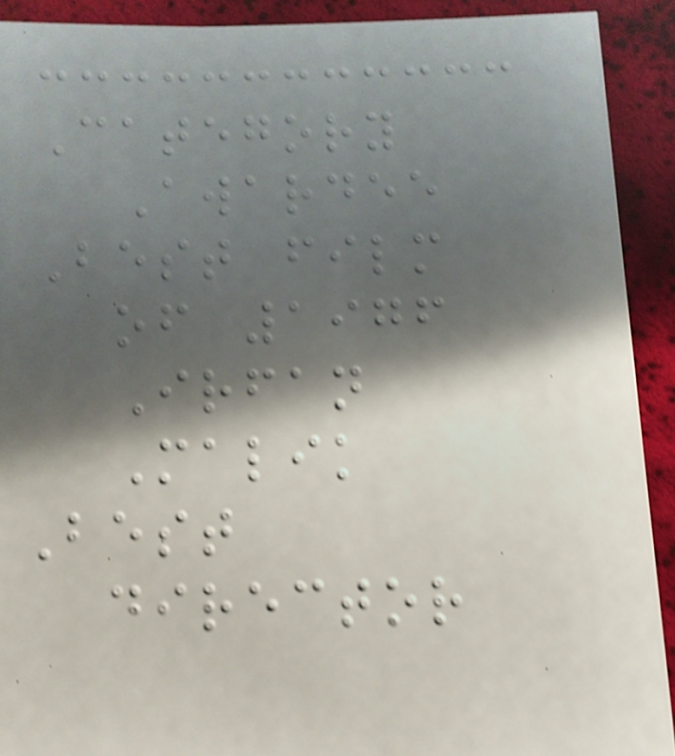Category
Awardee
Best film
of 1976
Irfan
Malik
Best
director
